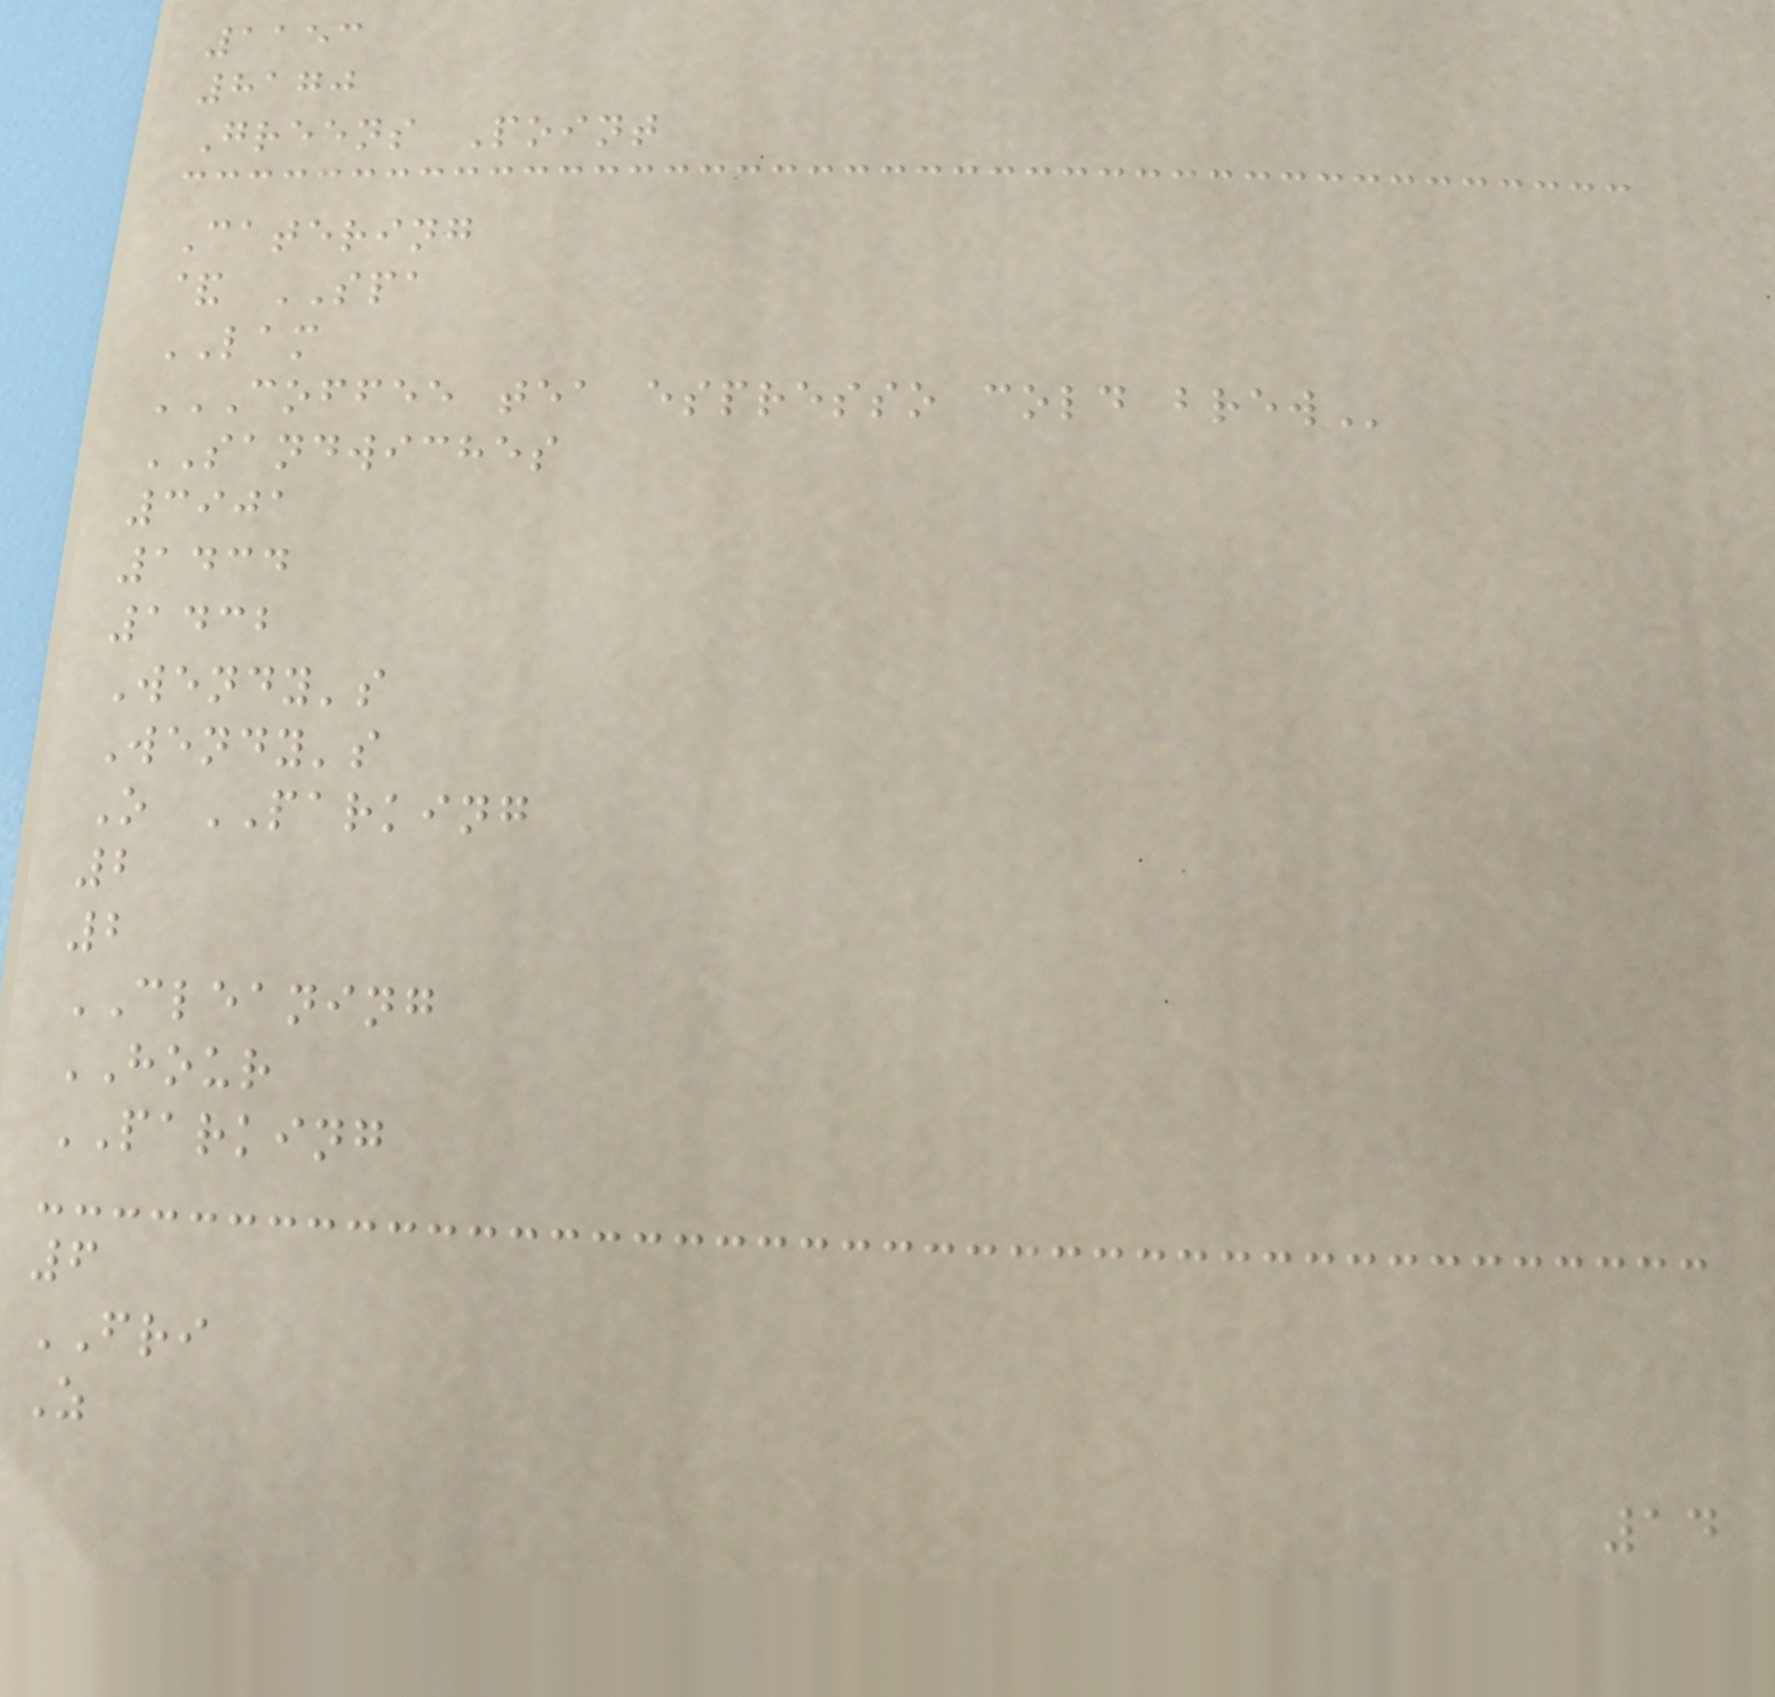1153
8170
Greens Point
Catering
& SPA
LAM
COFFEE TEA ESPRESSO COLD BREW
SANDWICHES
3901
1434
1432
Wendy's
Wendy's
O PARKING
2
2
CLEANING
HOUR
PARKING
6
FRI
Z
14
